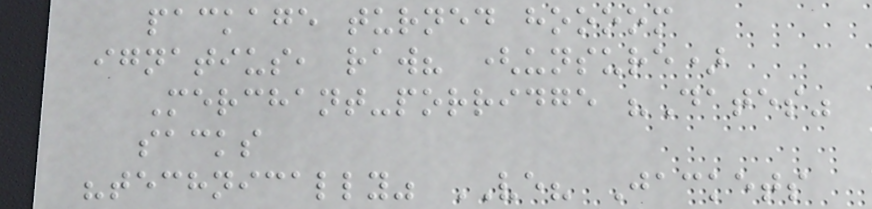package turned hoooom
ignatius, raw? (unsure)
Merchant-porridge "Dates"
sacks
"technically" VE? Jackets
